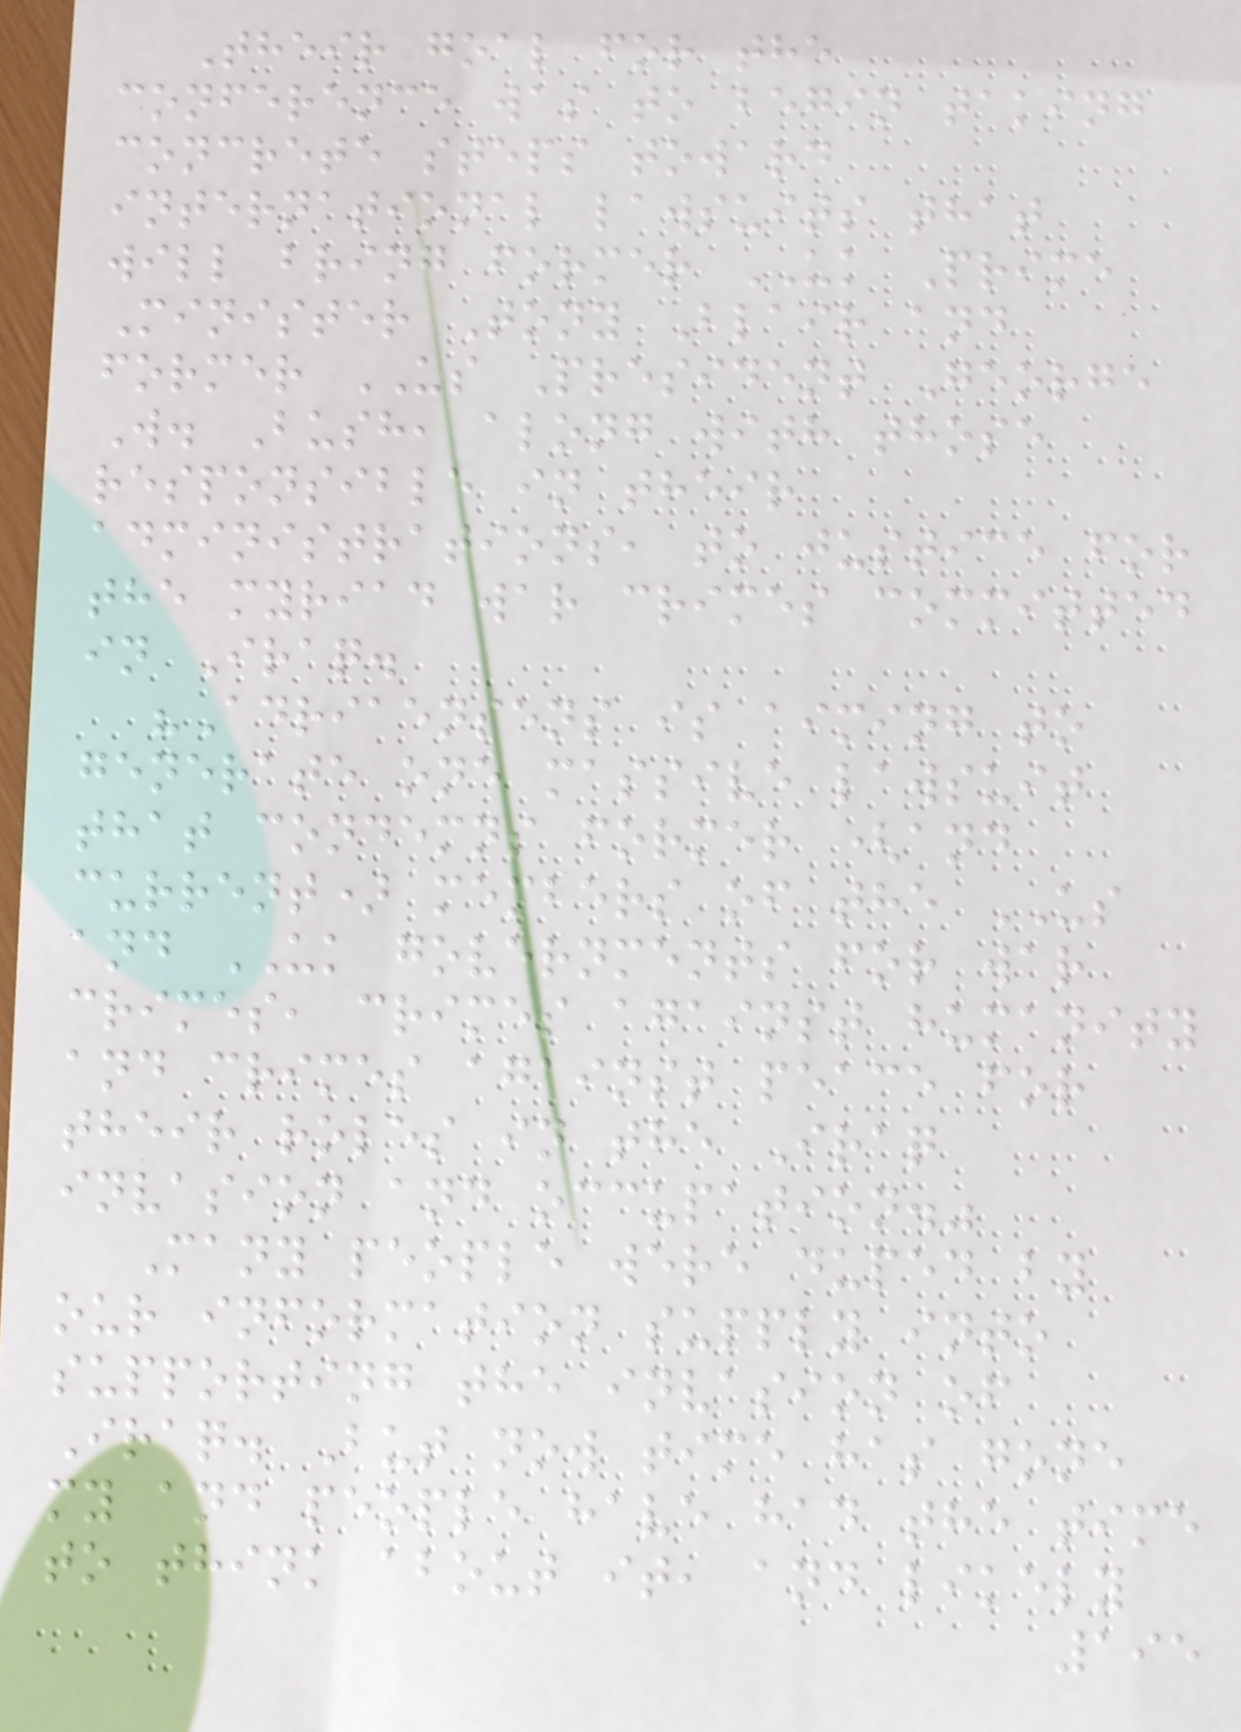Their goal for the
conference was to begin taking
concrete steps toward
international lawsuits that
will bring former UK Prime
Minister Tony Blair and
former US President George
W. Bush, along with those
responsible in their
administrations, to justice for
the myriad war crimes committed
in Iraq.
"Adriaensens is aiming to
generate one massive lawsuit
that condemns former (and
current) members of the US
and UK governments for war
crimes, crimes against humanity
and crimes against peace for
their roles in the Iraq
invasion and occupation."
Many people were duped by
our information supply into
supporting the invasion of
Iraq. But now time has gone
my and people have had the time
to think about it, and likely
195
